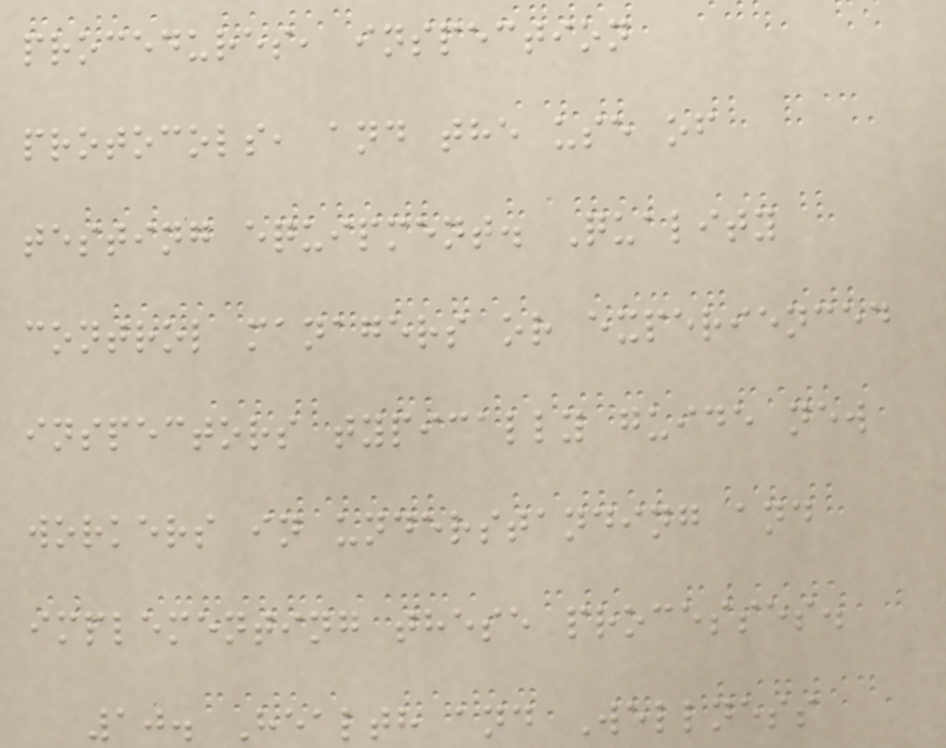procedures, inspection
protocols, and the use of
testing equipment. Quality
control managers or experienced
inspectors typically guide new
workers in understanding and
implementing these processes.
10. Health and Wellness
